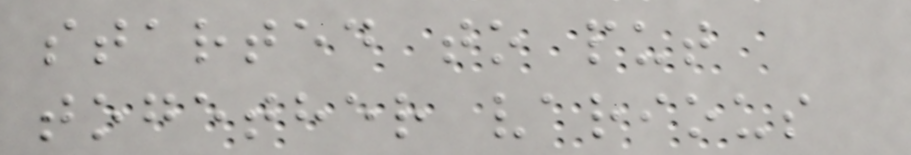started to put
together various
